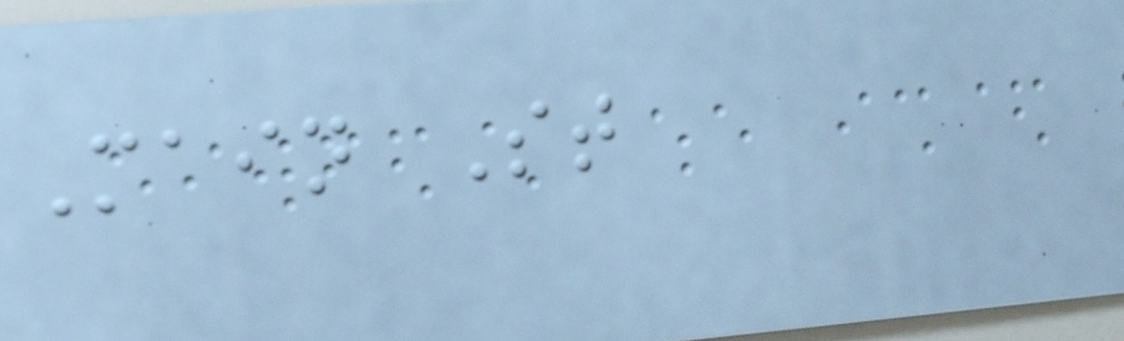Main St
